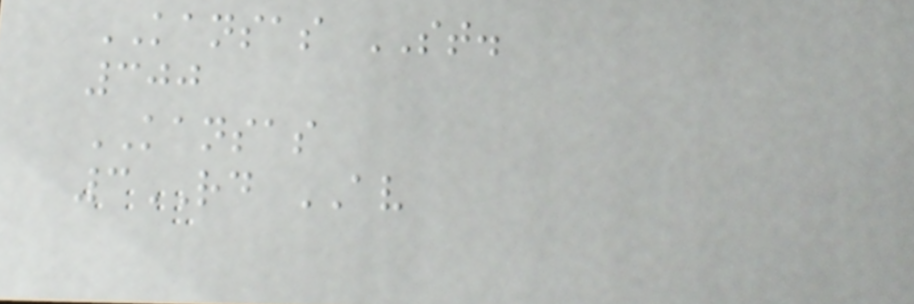KANSAS ST.
300
KANSAS
3RD AV
